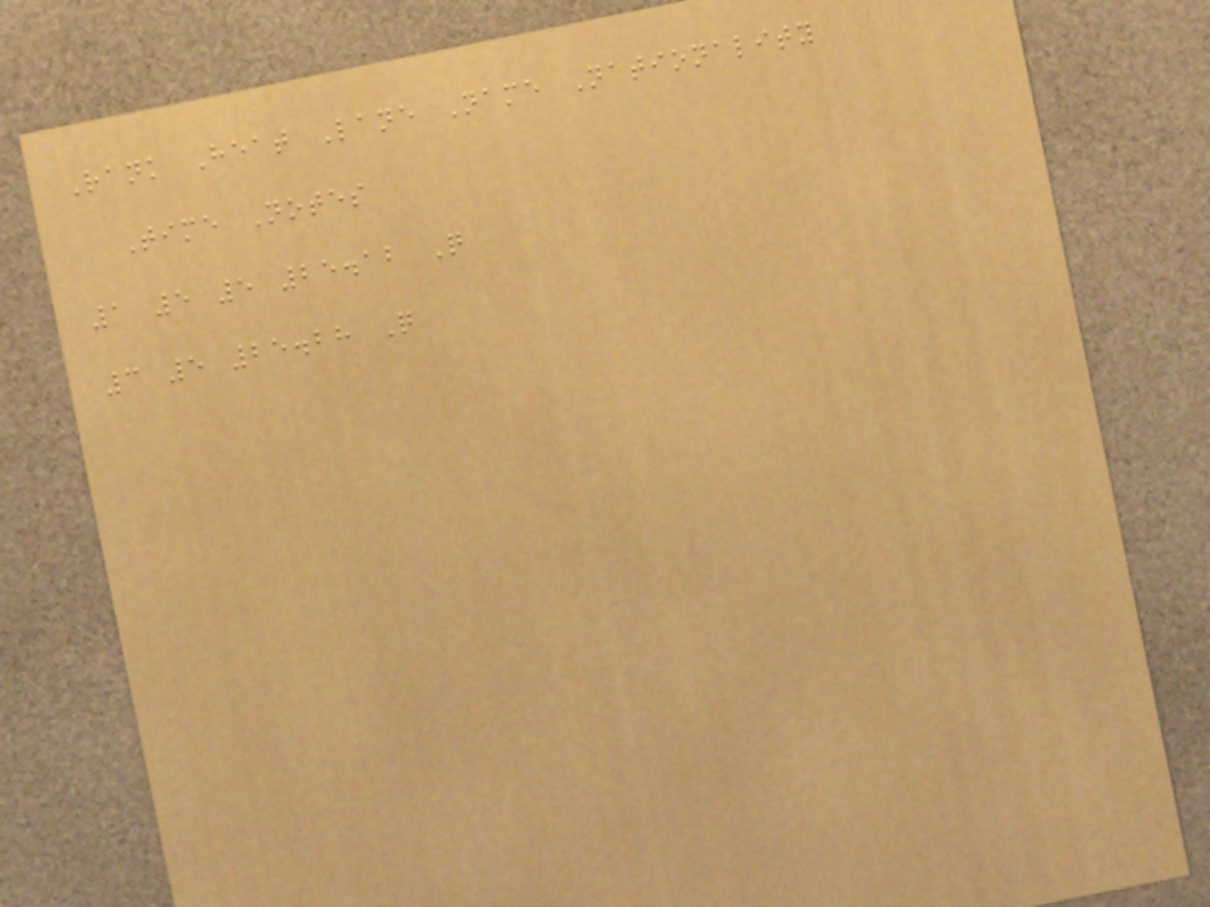Rank Heat Lane Name Nationality
Time Notes
1 5 5 25.12 Q
3 5 25.28 Q
